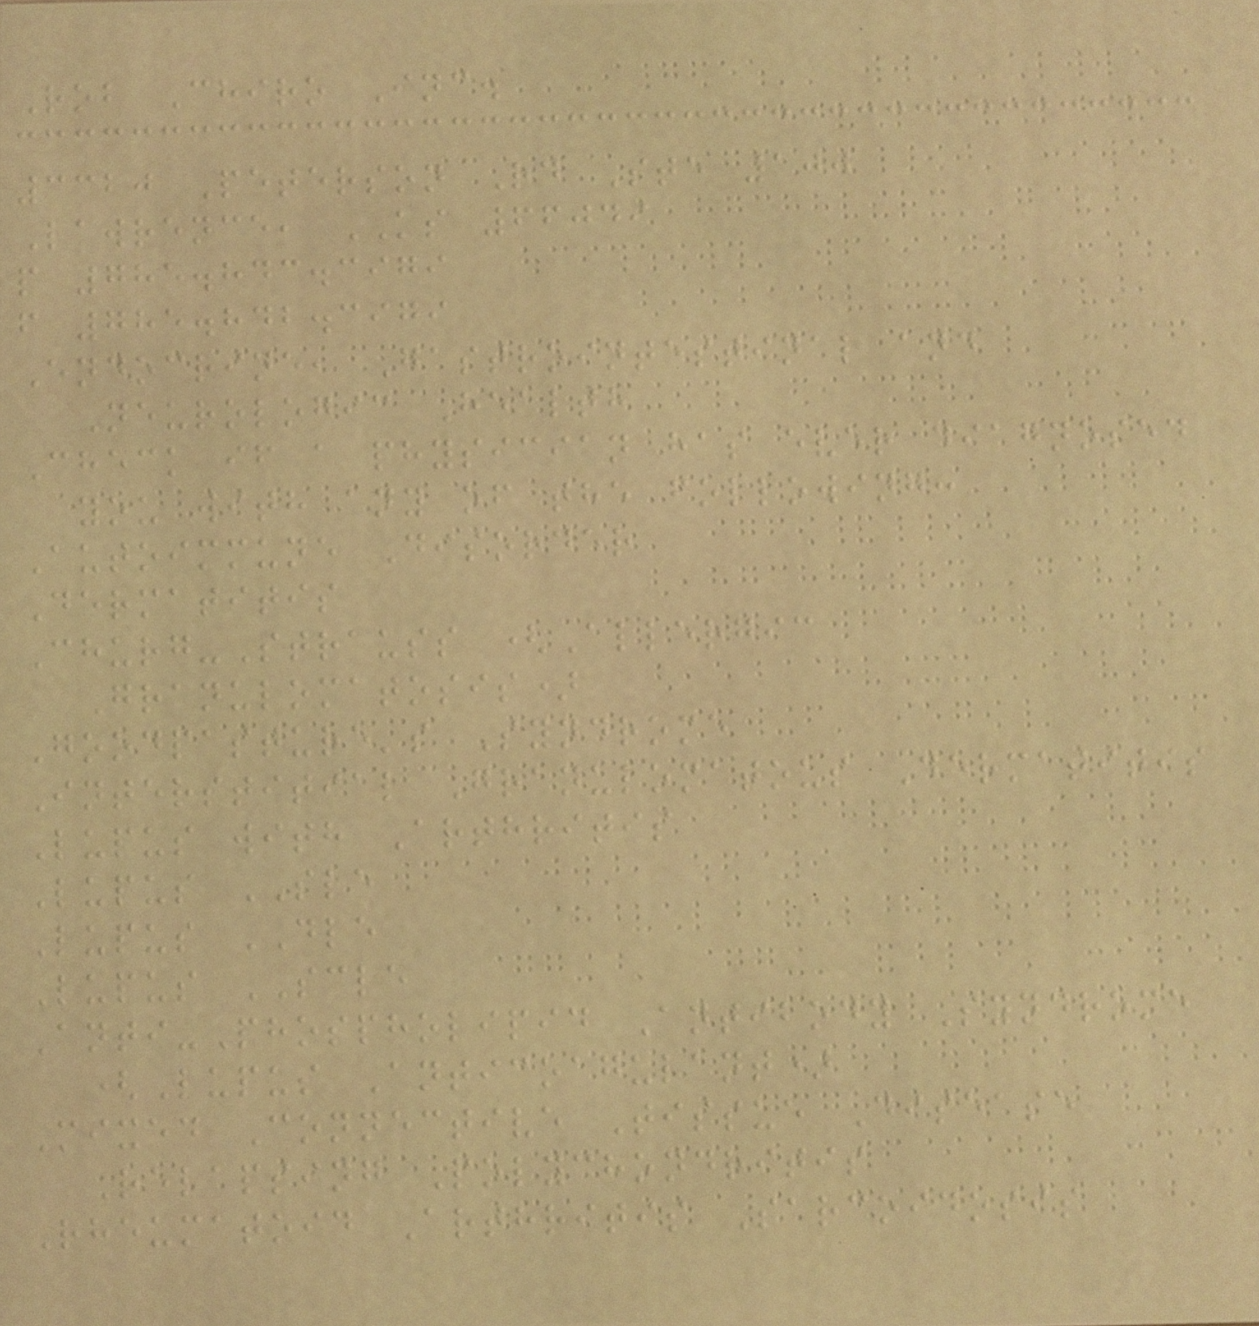Rob Chiro Inc.
3320 Peterson Rd Ste 100
Lawrence, KS 66049
p 785.843.3979
f 785.842.3979
Endocrine, Gastrointestinal and
Neurologic Health
Check if a physician has ever diagnosed
you with any of the following:
Autoimmune Disorder
Dermatitis
Churg-Strauss (Allergic
Granulomatosis)
Goodpasture's Syndrome
Interstitial Granulomatous Dermatitis
Lupus with Arthritis
Lupus SLE
Lupus DLE
Lupus SCLE
Anti-Phospholipid Antibody Syndrome
(Lupus Anticoagulant)
Mixed Connective Tissue Disease
Relapsing Polychondritis
Rheumatoid Arthritis Sarcoidosis
